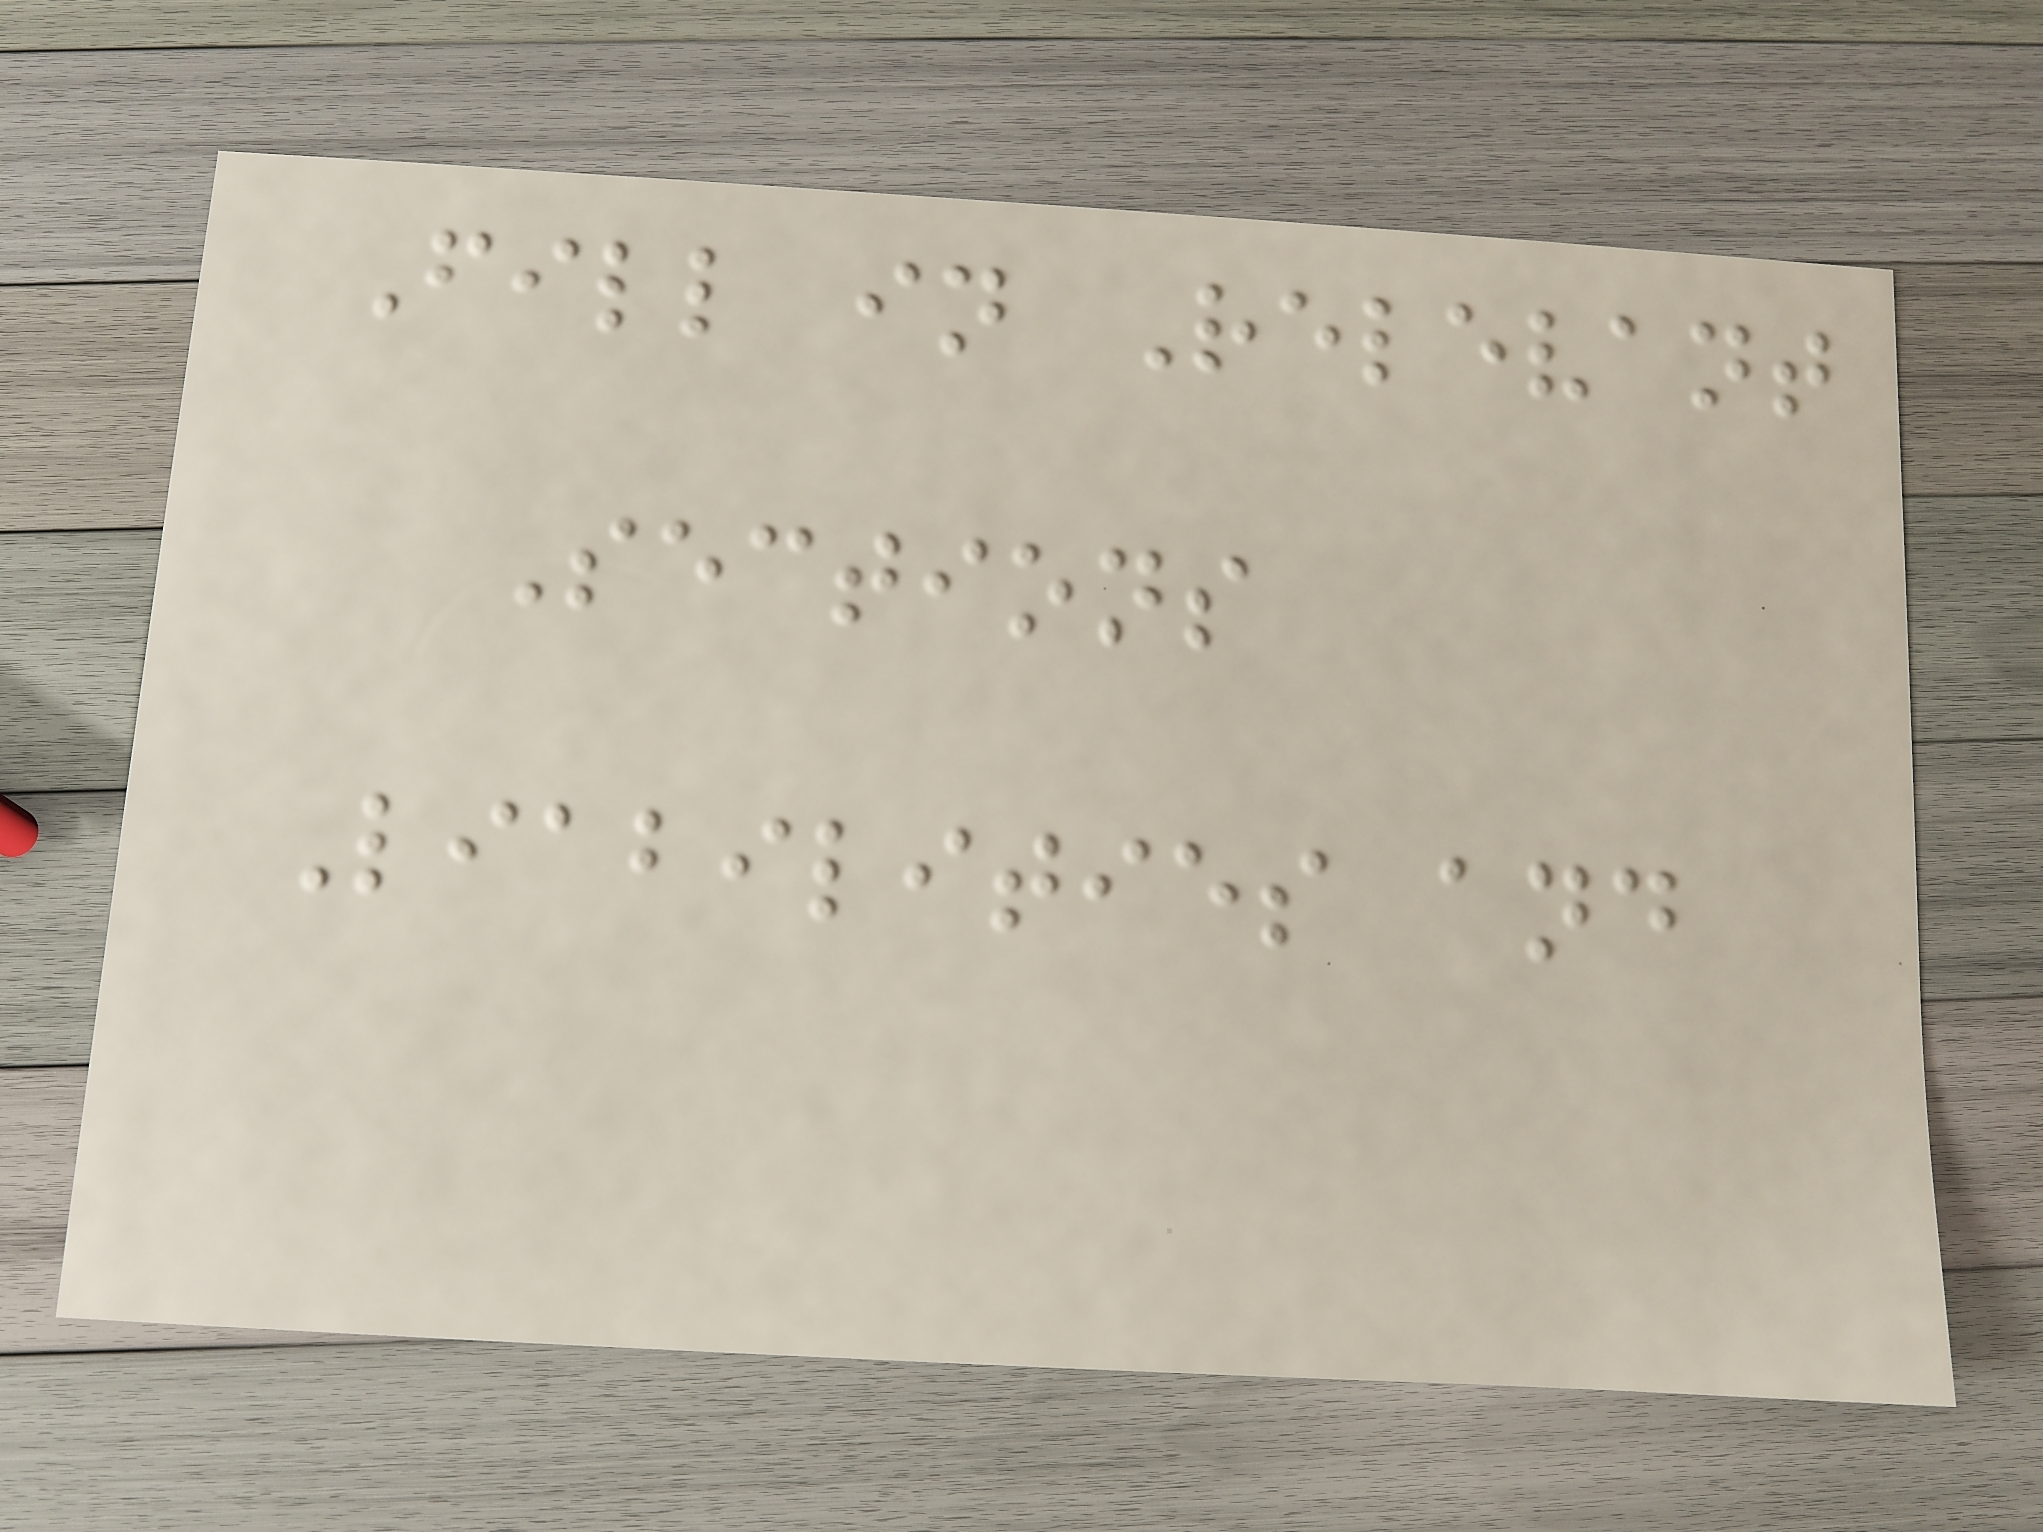Fill in Relevant
Sections
Liabilities and
